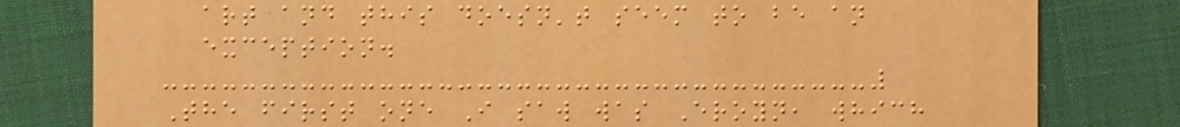art and this doesn't seem to be an
exception.
The first one I saw was Eroyn, which
